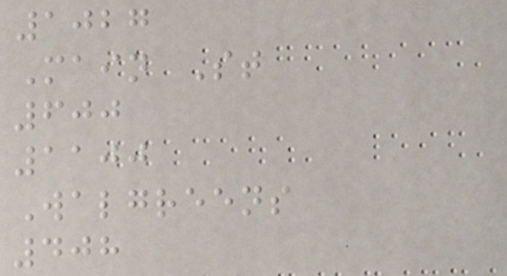1027
Main St
600
1100
Walgreens
408
